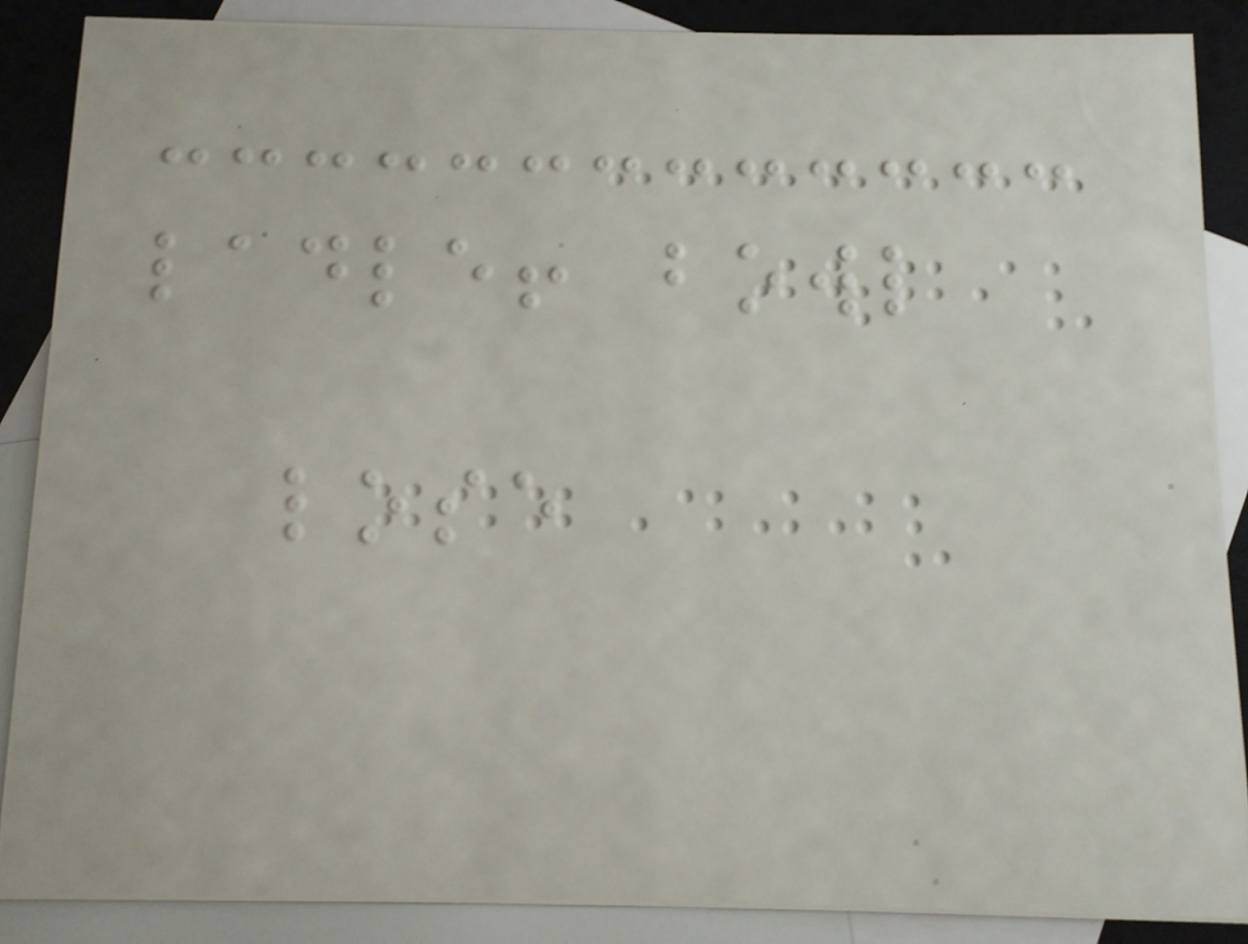ladle! bowl
lose
